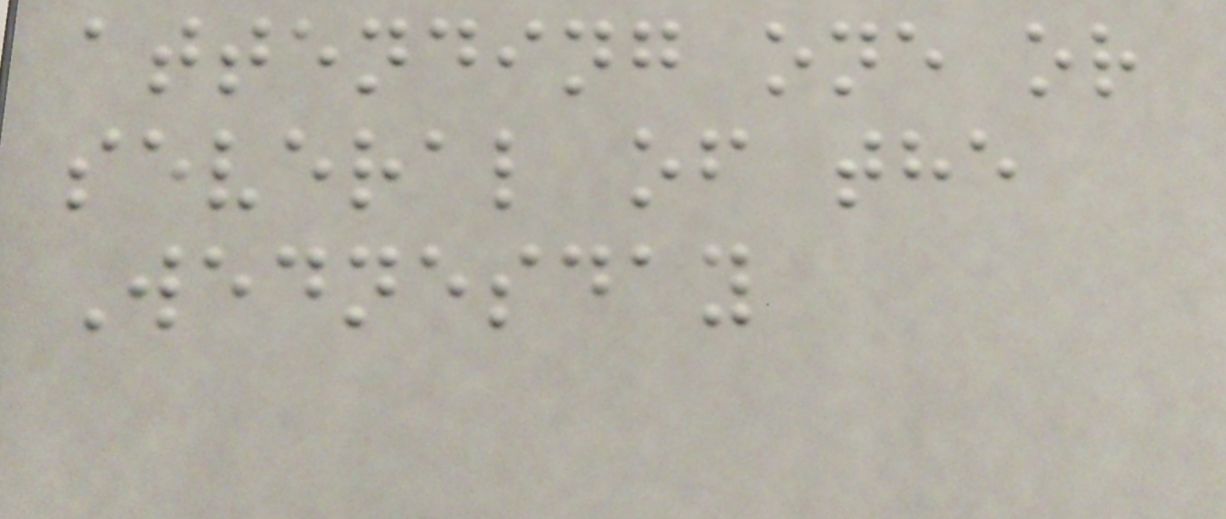attending one or
several of the
Wednesday
